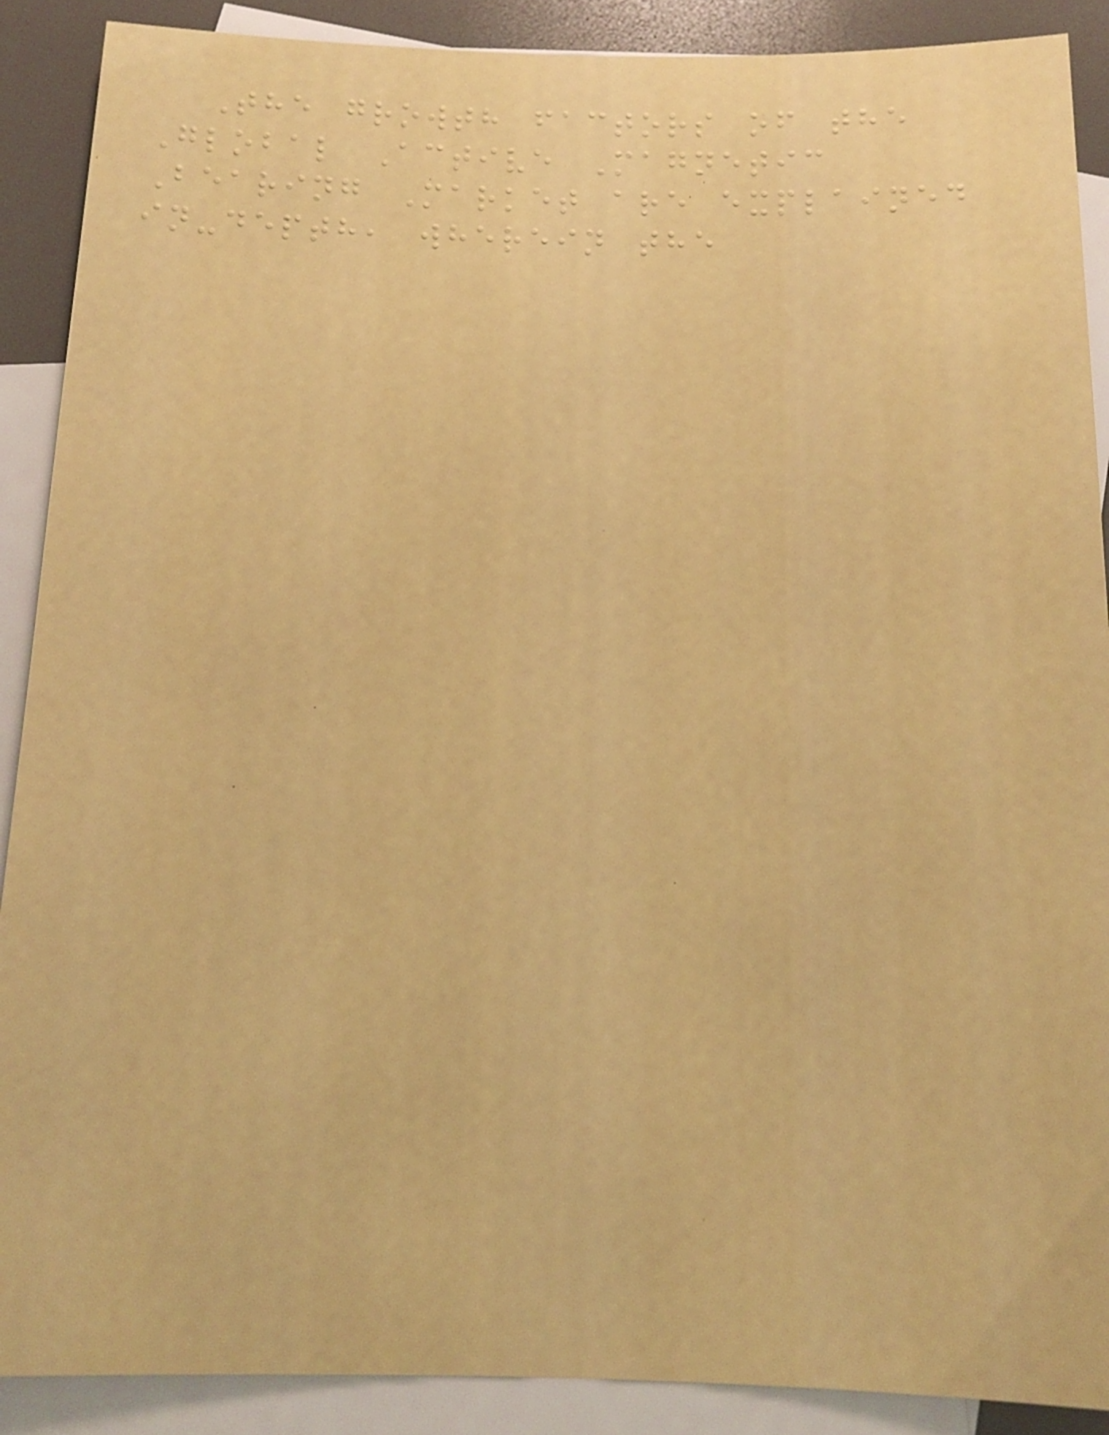The growth factors of the
Global Active Magnetic
Bearing Market are explained
in-depth, wherein the
